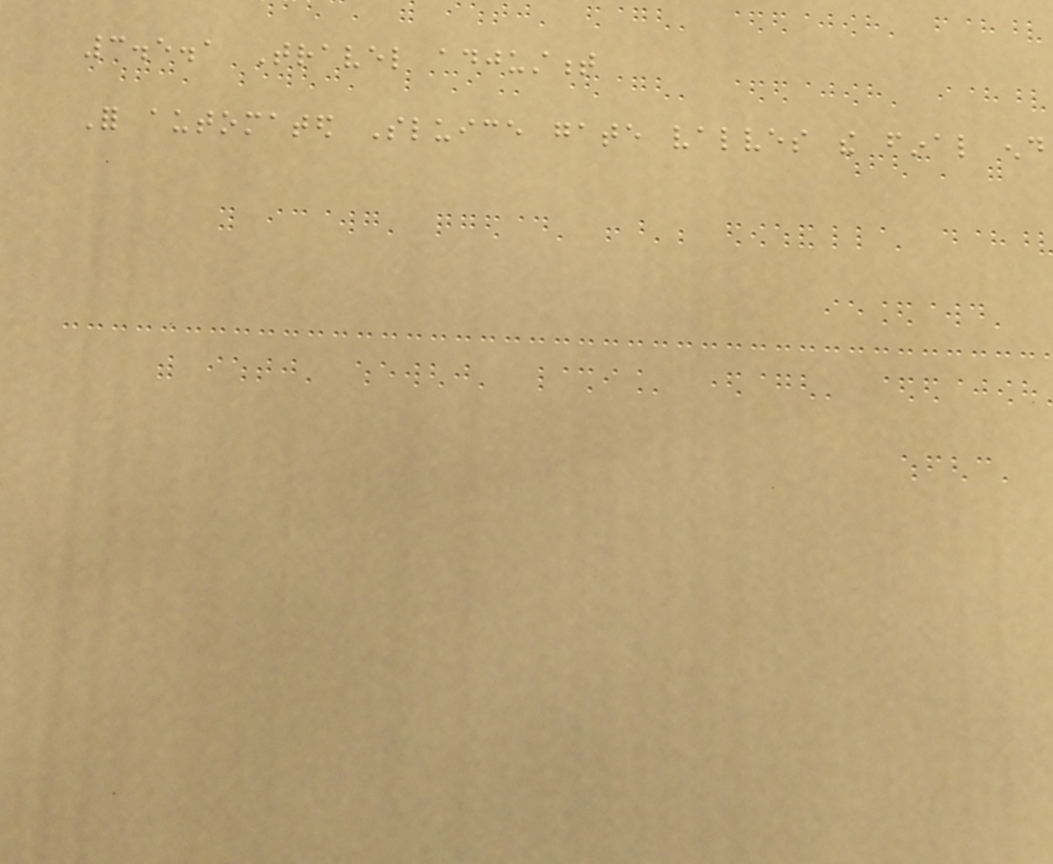3.5.1 Travel adjustment
For automated Sluice gate valves the final end
